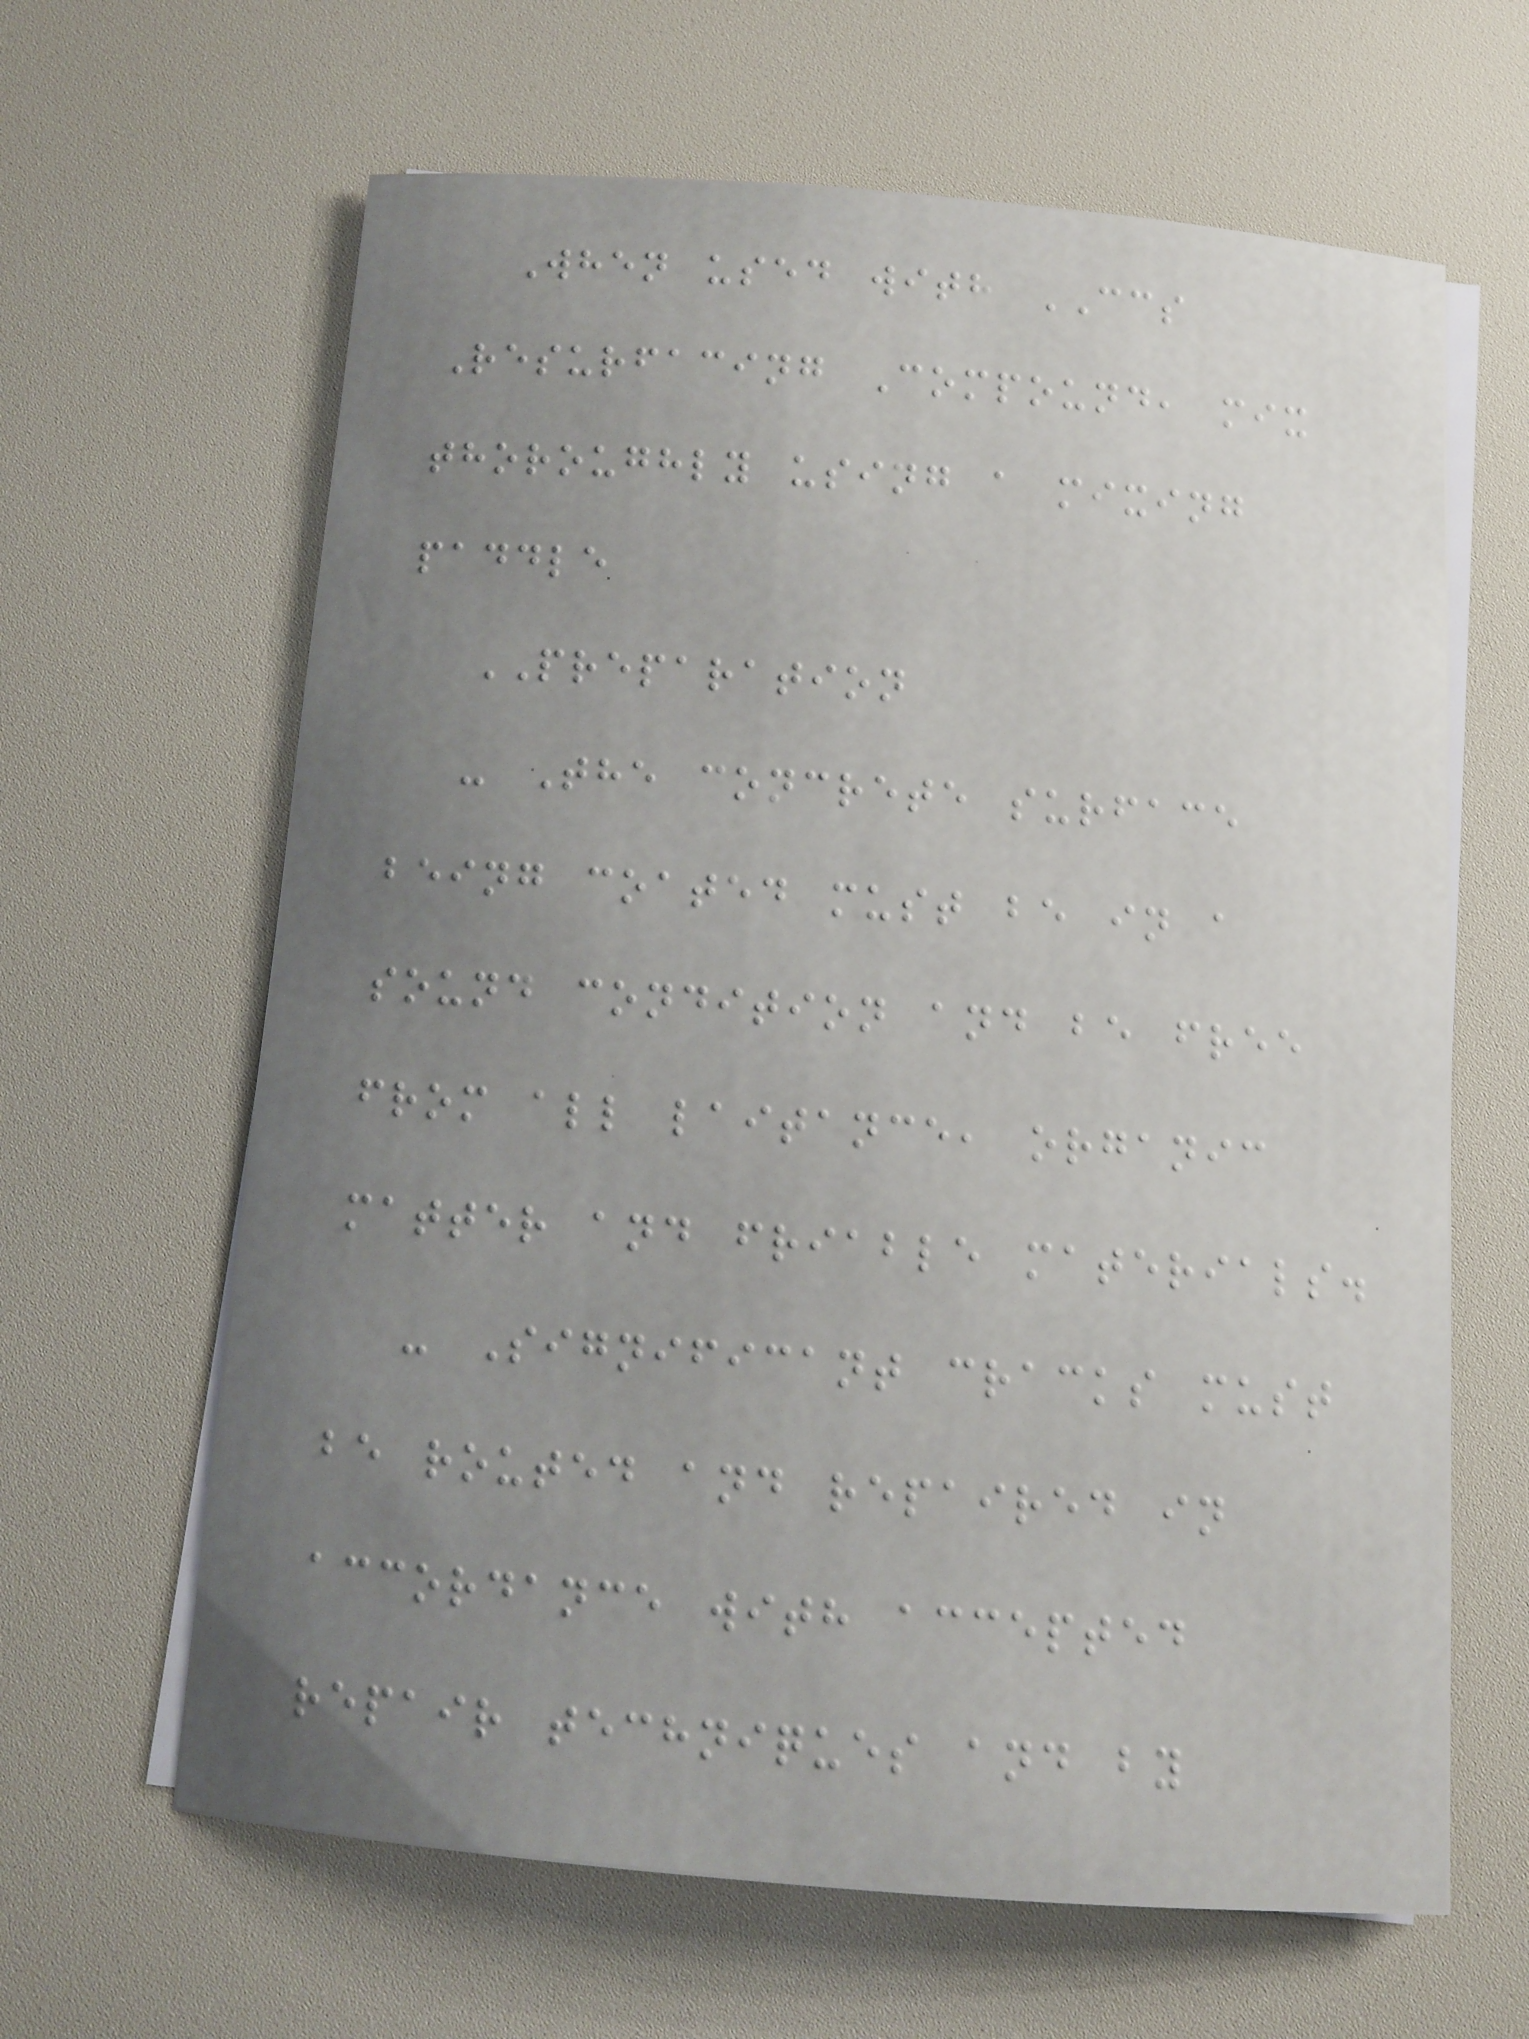When used with CCS
Resurfacing Compound, mix
thoroughly using a mixing
paddle
PREPARATION
- The concrete surface
being coated must be in a
sound condition and be free
from all laitance, organic
matter and friable materials.
- Significant cracks must
be routed and repaired in
accordance with accepted
repair techniques and by
